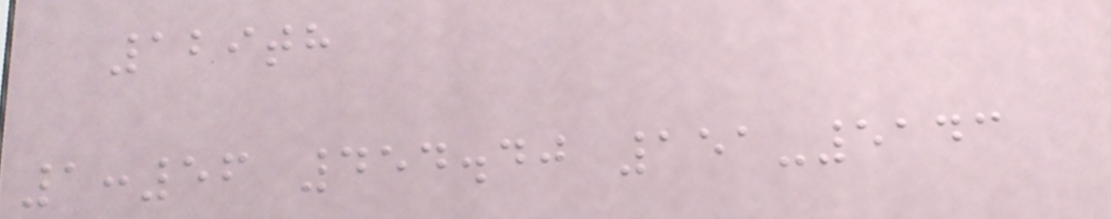129th
1:56 454.40 151-5143
